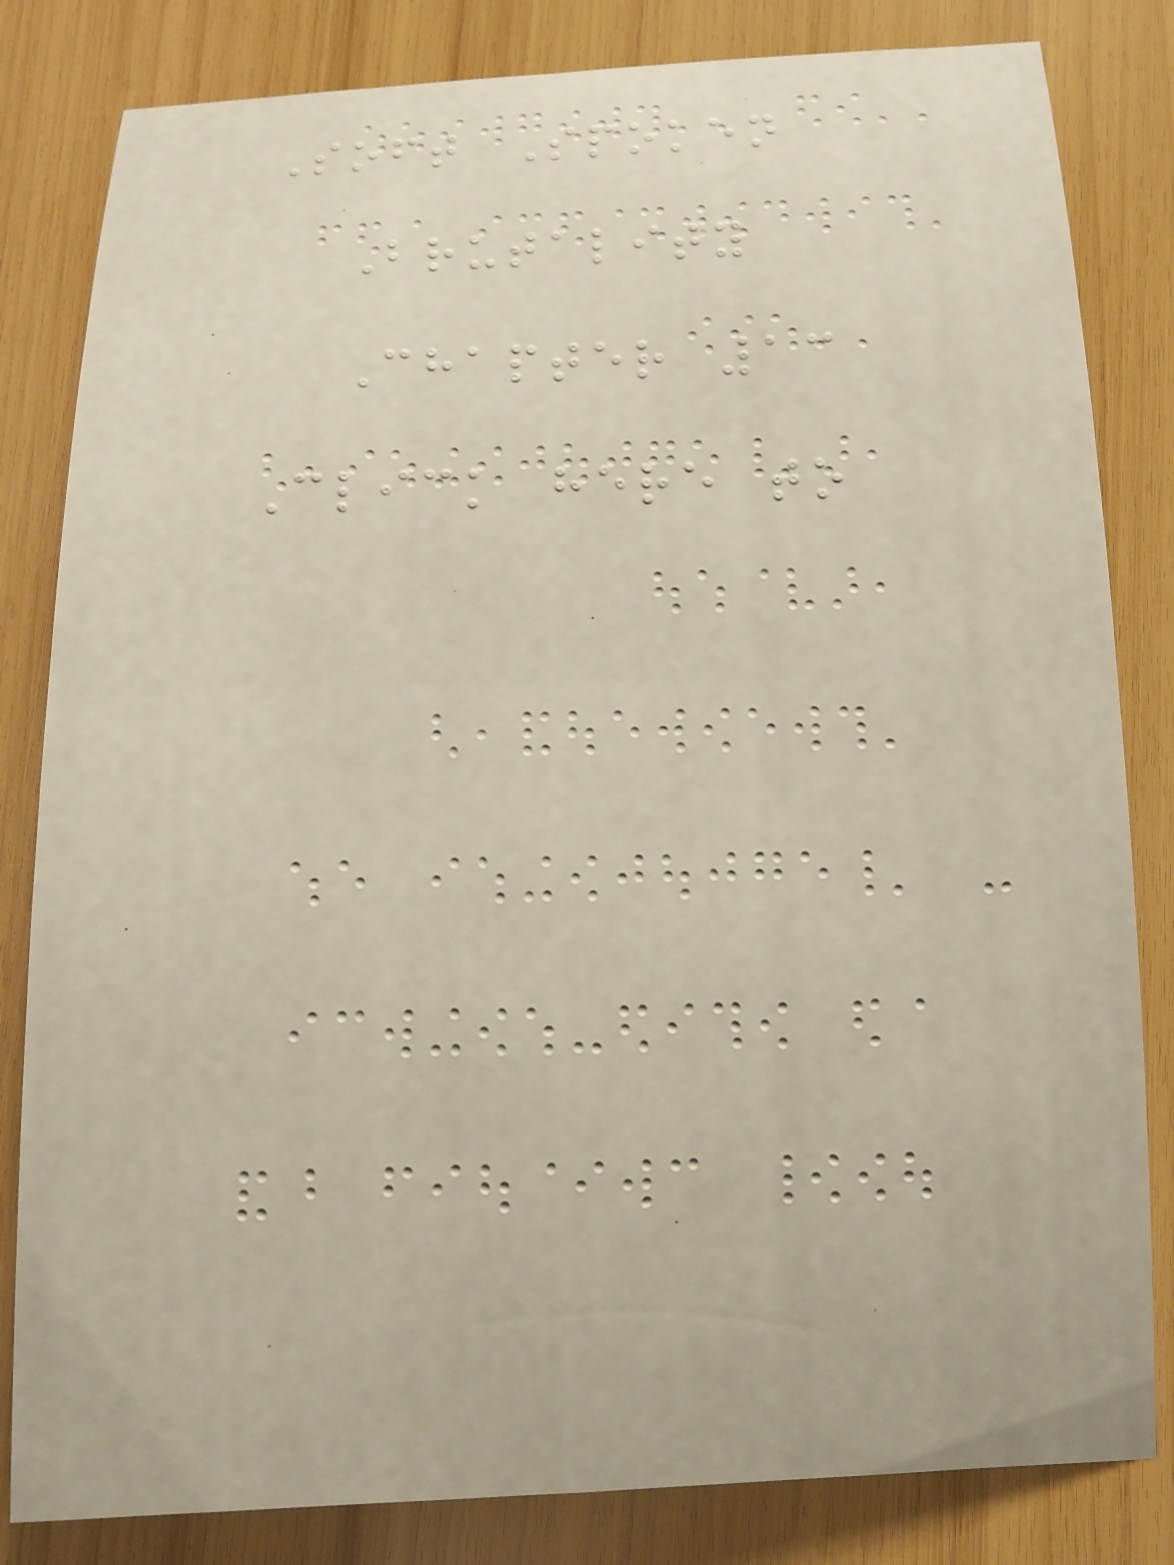Soft Spoken
Brutality
Chapter 13
Click here to
